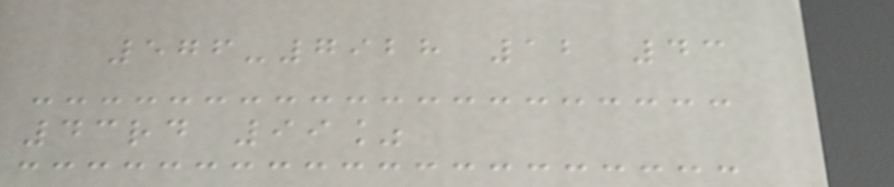576-7928 12 43
43rd 99%
